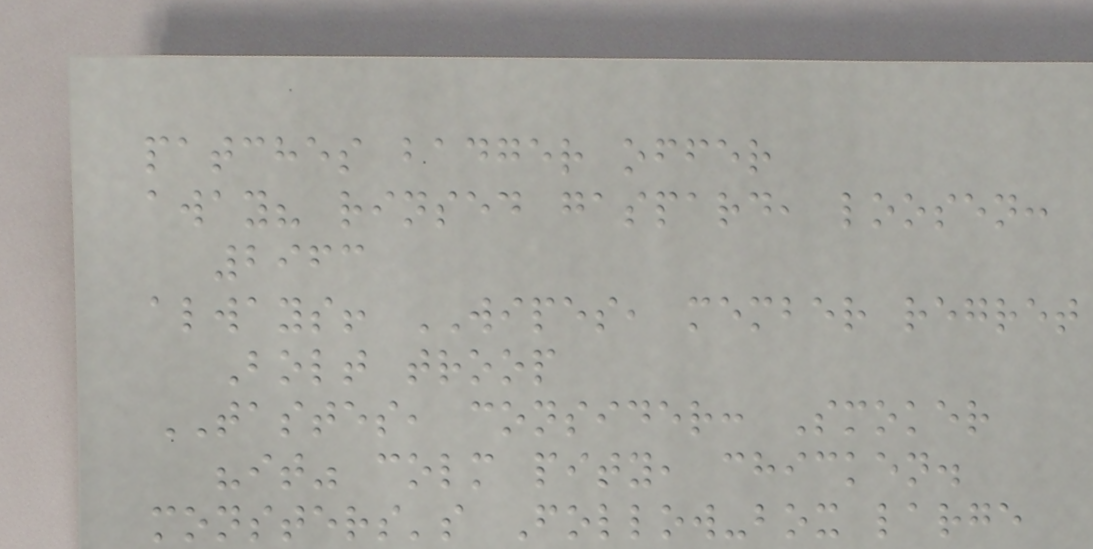patches badger offer
away? rinsed gaspard, loosen:
2963
always! WIPES, member regret
Bolt troop
TASTES, consider: Smoker
"it" colm pity, chicken.
monsters's Follow-box large
